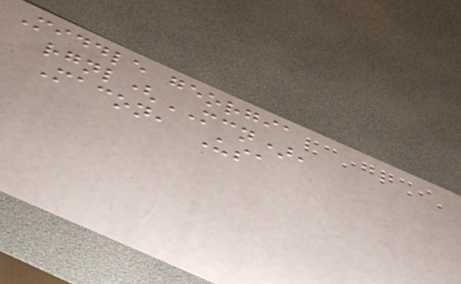Middle georgia
rgnl(MCN),
Macon, Usa
